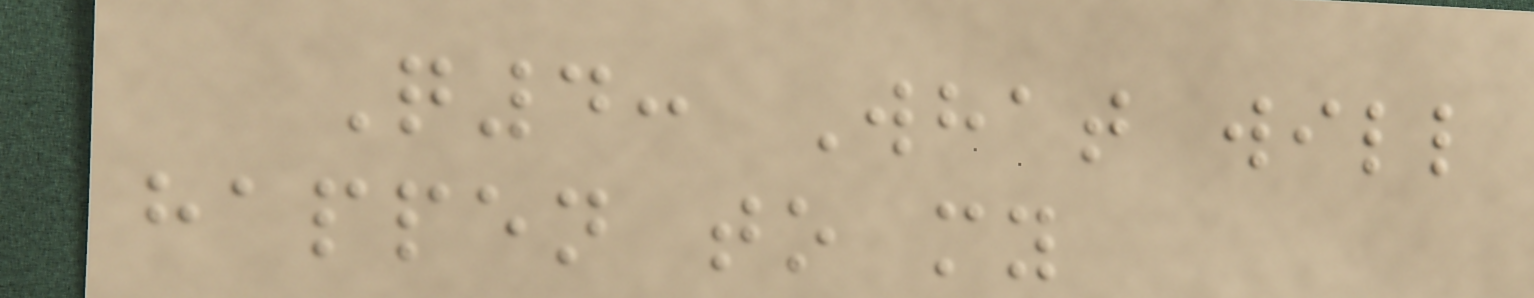Q4: What will
happen to my
